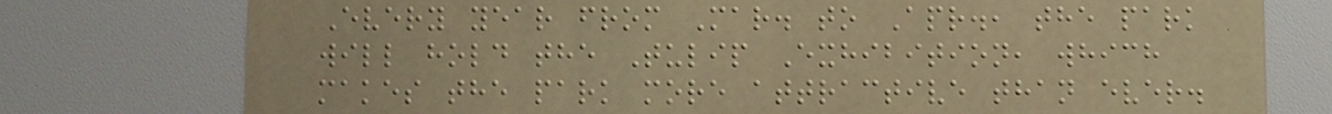Every year from Mar. to Apr., the park
will hold the Tulip Exhibition, which
makes the park more attractive than ever.
